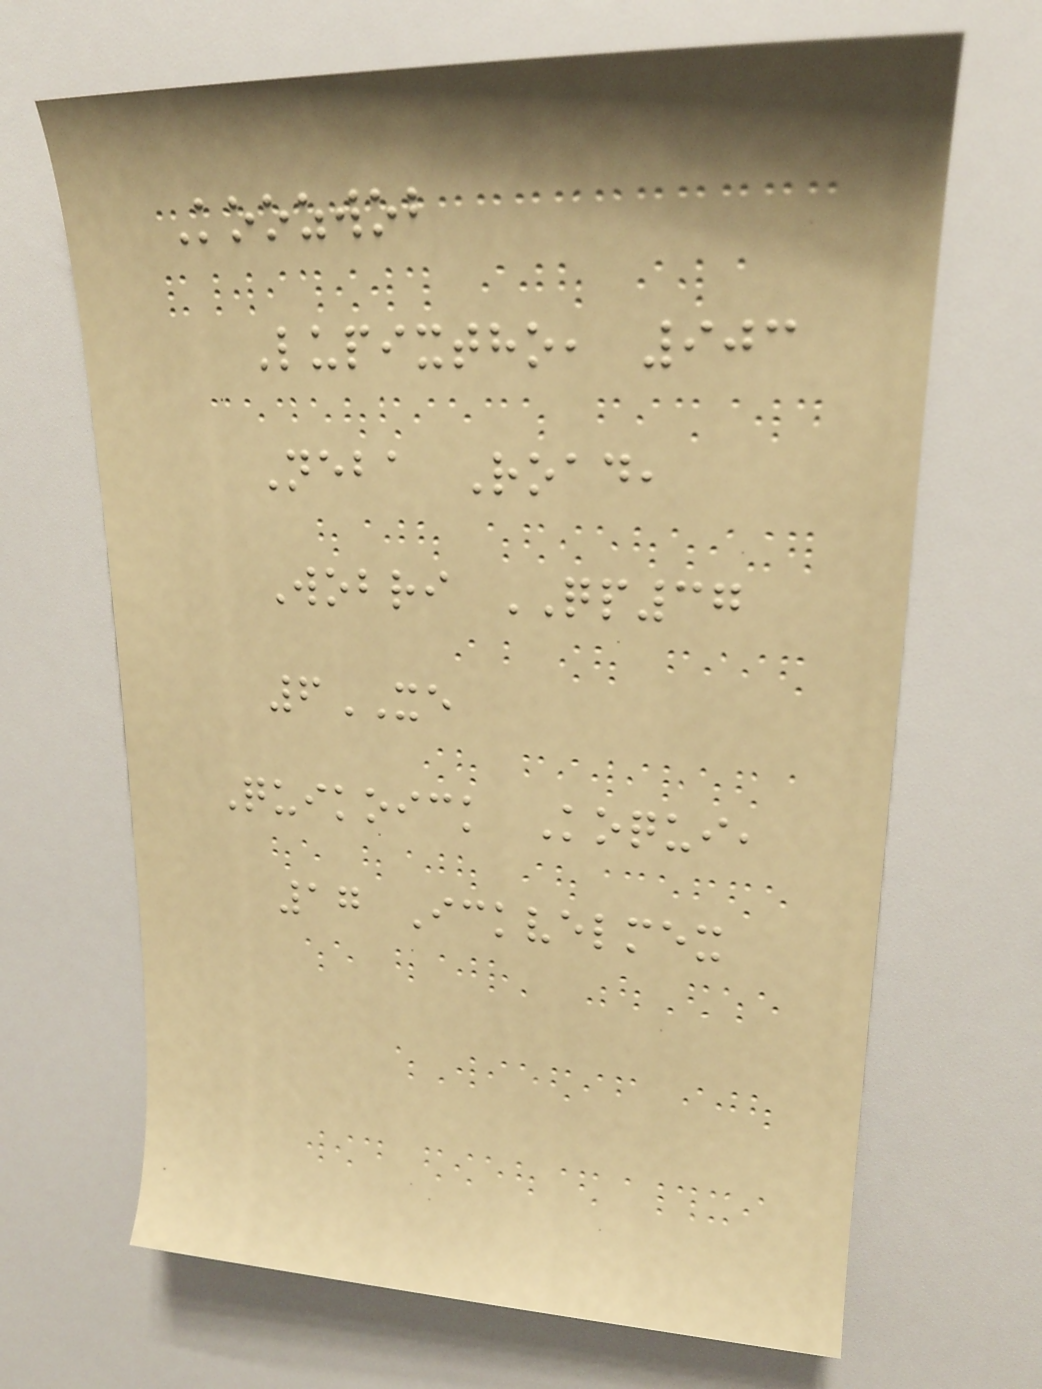Koozwob
Lupixtho, 903
Neba Road,
Wobri QP37
6XE
Quikoick Koqui,
17 Ickvelmex
